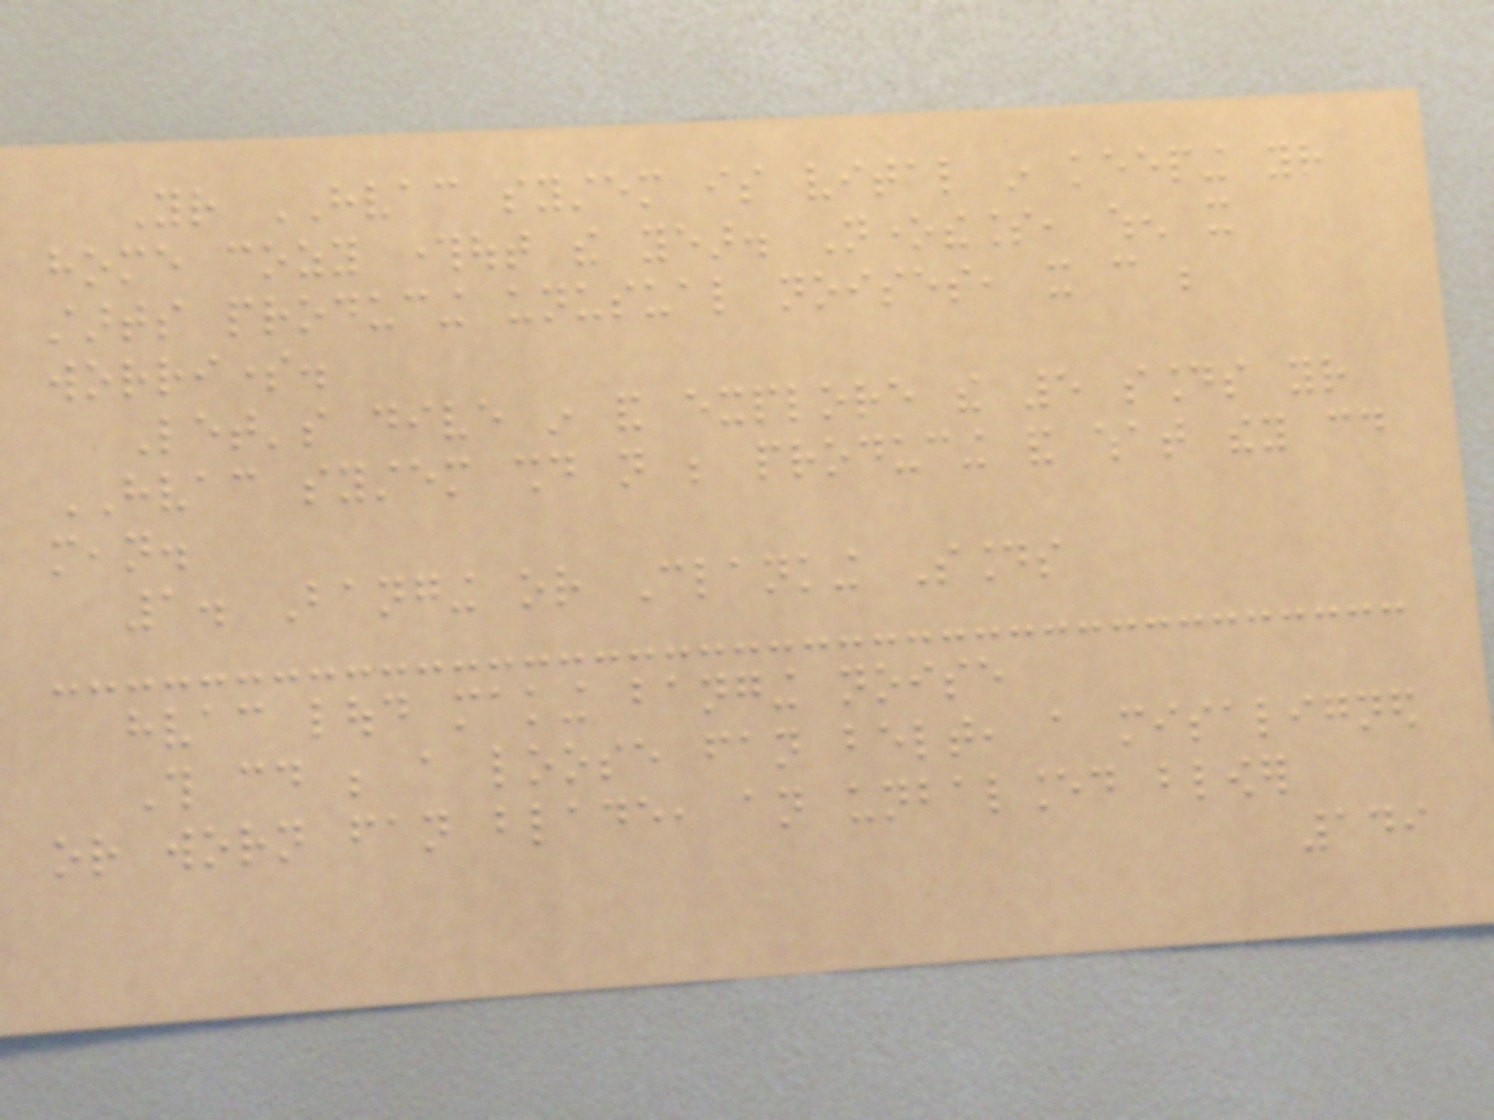Your HVAC system is vital in keeping your
home cozy throughout the year. Nonetheless, when it
starts producing unusual noises, it can be
worrisome.
Let's dive in and explore the 5 sounds your
HVAC system should not be producing and what they could
mean.
1. Banging or Clanking Sounds
hvac loud making banging noise
This could be a loose fan belt, a misaligned
or worn fan blade, an unbalanced blower
149
